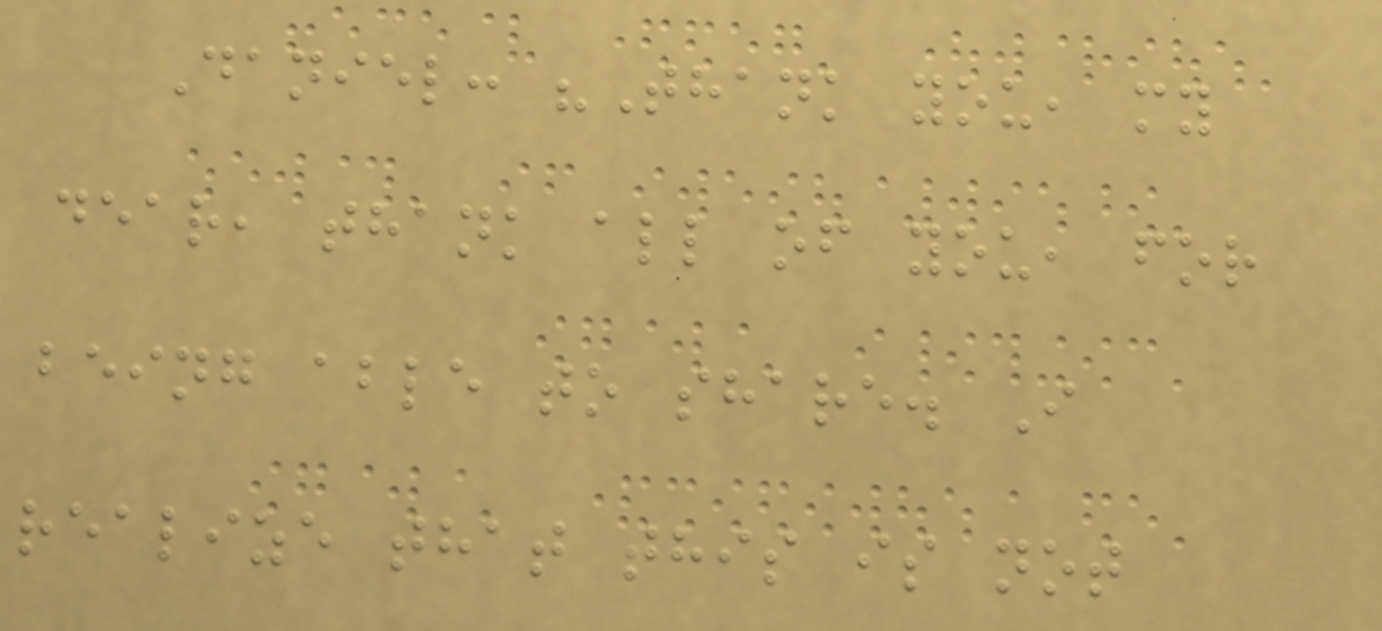Daniel: "Thank you, my
dear, thank all of you, for
being able to share. I
realize that this is not
